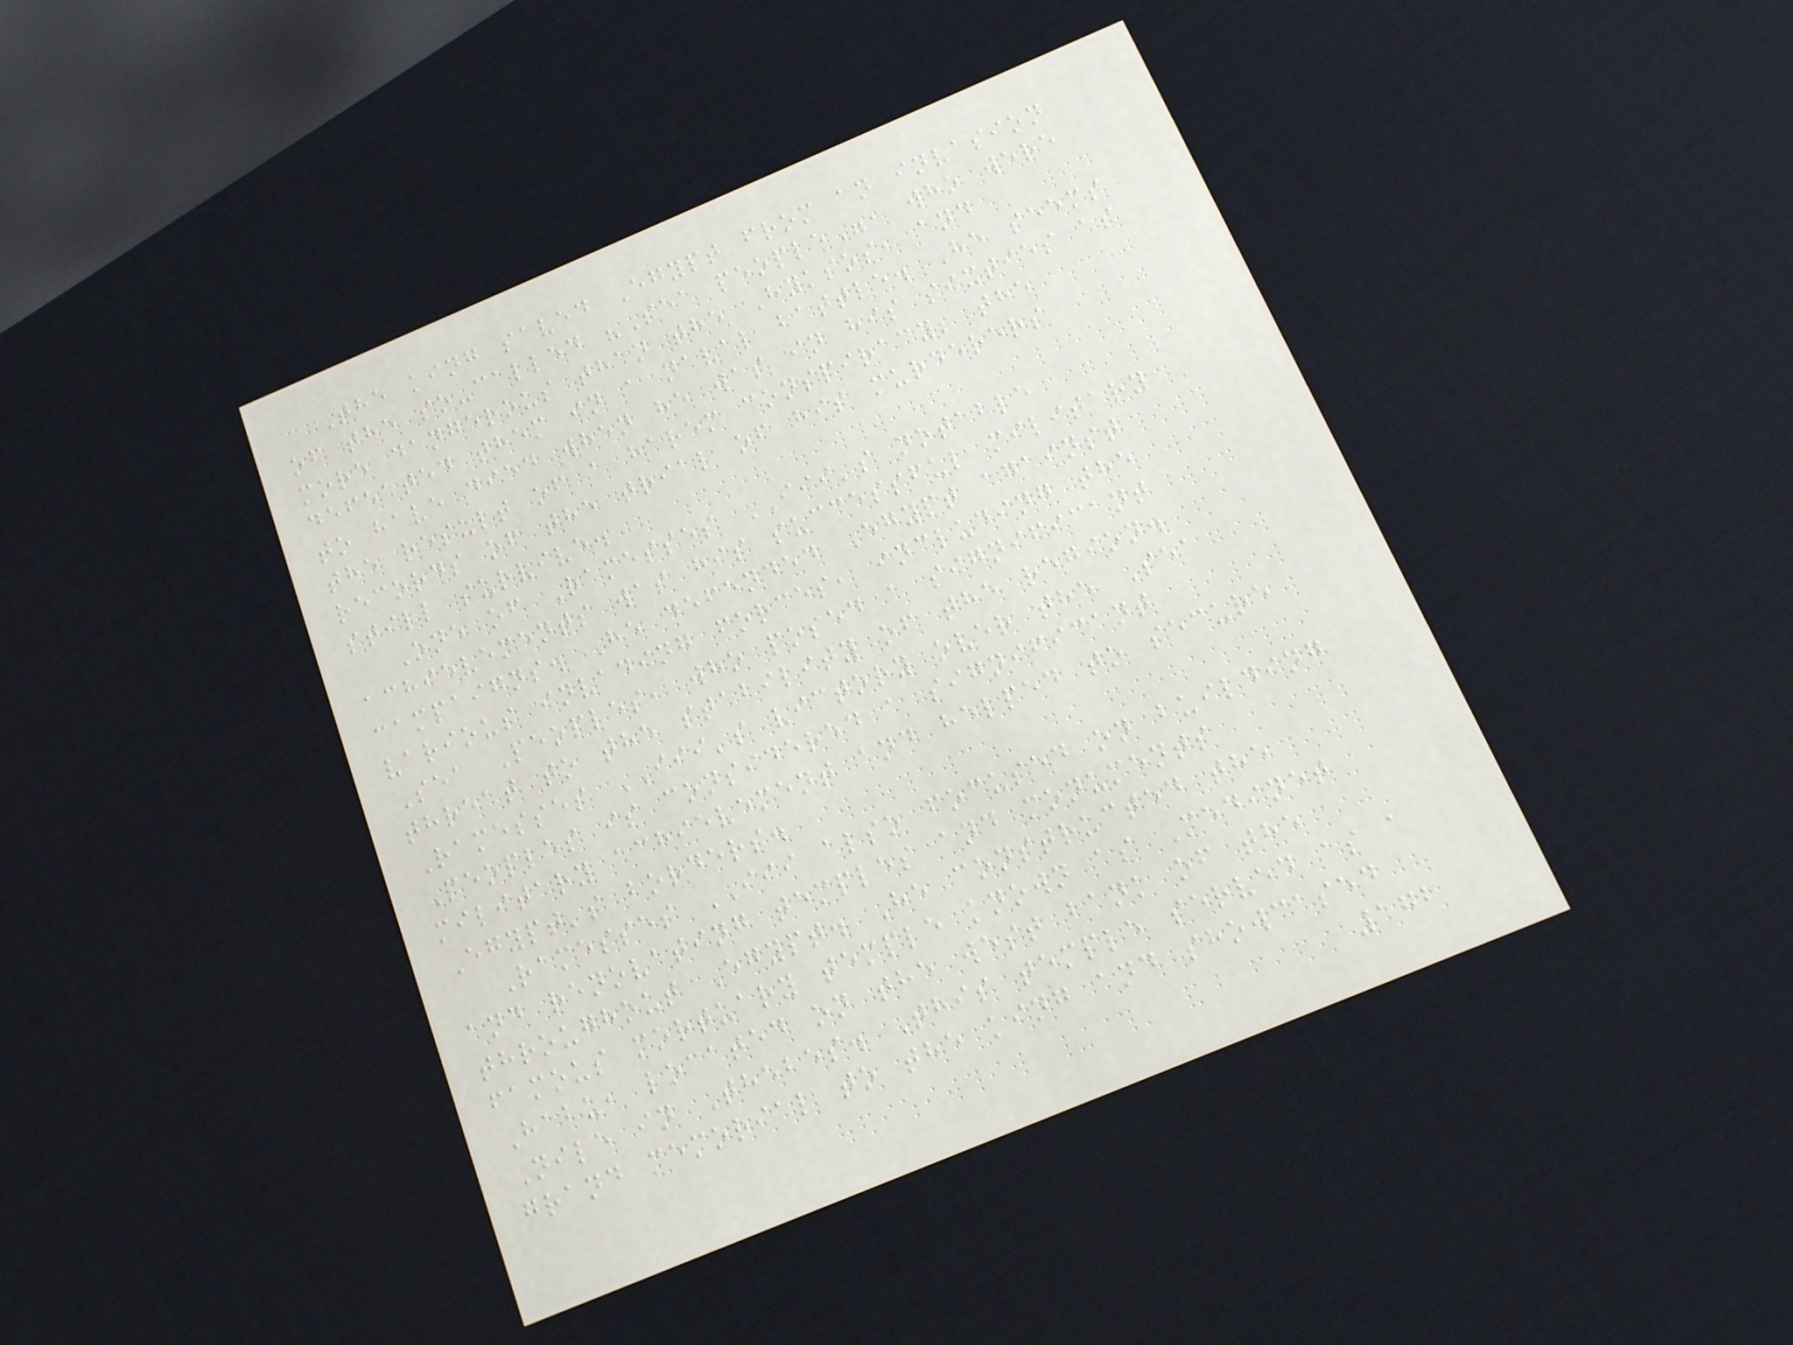The king saved Egypt from an invasion
of the so-called "Sea people", who were
more dangerous than the Hyksos, and
defeated them in a naval battle. He seems
to have died when he was in his sixties as
the result of a harem conspiracy; the
records of the trial of his murderers
still survive.
One of Ramesses III's notable
achievements was his successful military
campaigns. He defended Egypt against
various invading forces, including the
Sea Peoples, who posed a significant
threat to the stability of the region.
Ramesses III's victory over the Sea
Peoples is considered a significant
military achievement and helped to secure
Egypt's borders.
Ramesses III also focused on building
and renovating temples and monuments
throughout Egypt. He constructed the
famous mortuary temple known as Medinet
Habu, located on the west bank of the
Nile in Thebes. This temple served as a
grand memorial to the king and showcased
172
